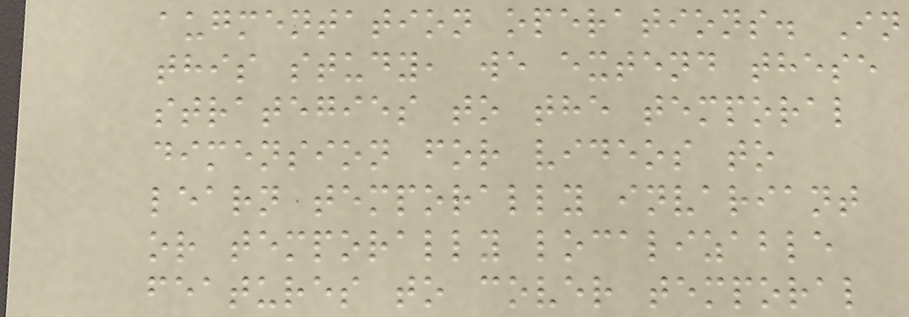augmentation operations. In
this study, we extend these
strategies to the temporal
dimension for videos to
learn temporally invariant
or temporally localizable
features to cover temporal
